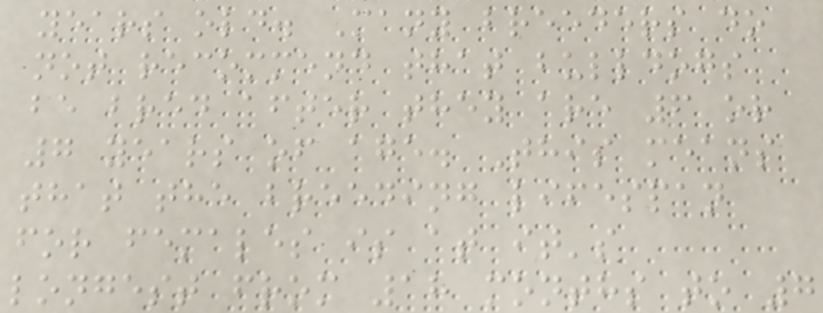years old. Many breeders do
not recommend that bulldogs
be bred after they are 6 or
7 years of age. This means
that the breeding lifespan
for females is at it's
longest from 18 months to 7
